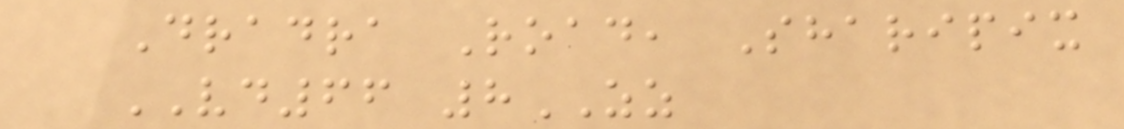Dradra Road, Sharipix
VD66 8ZZ
